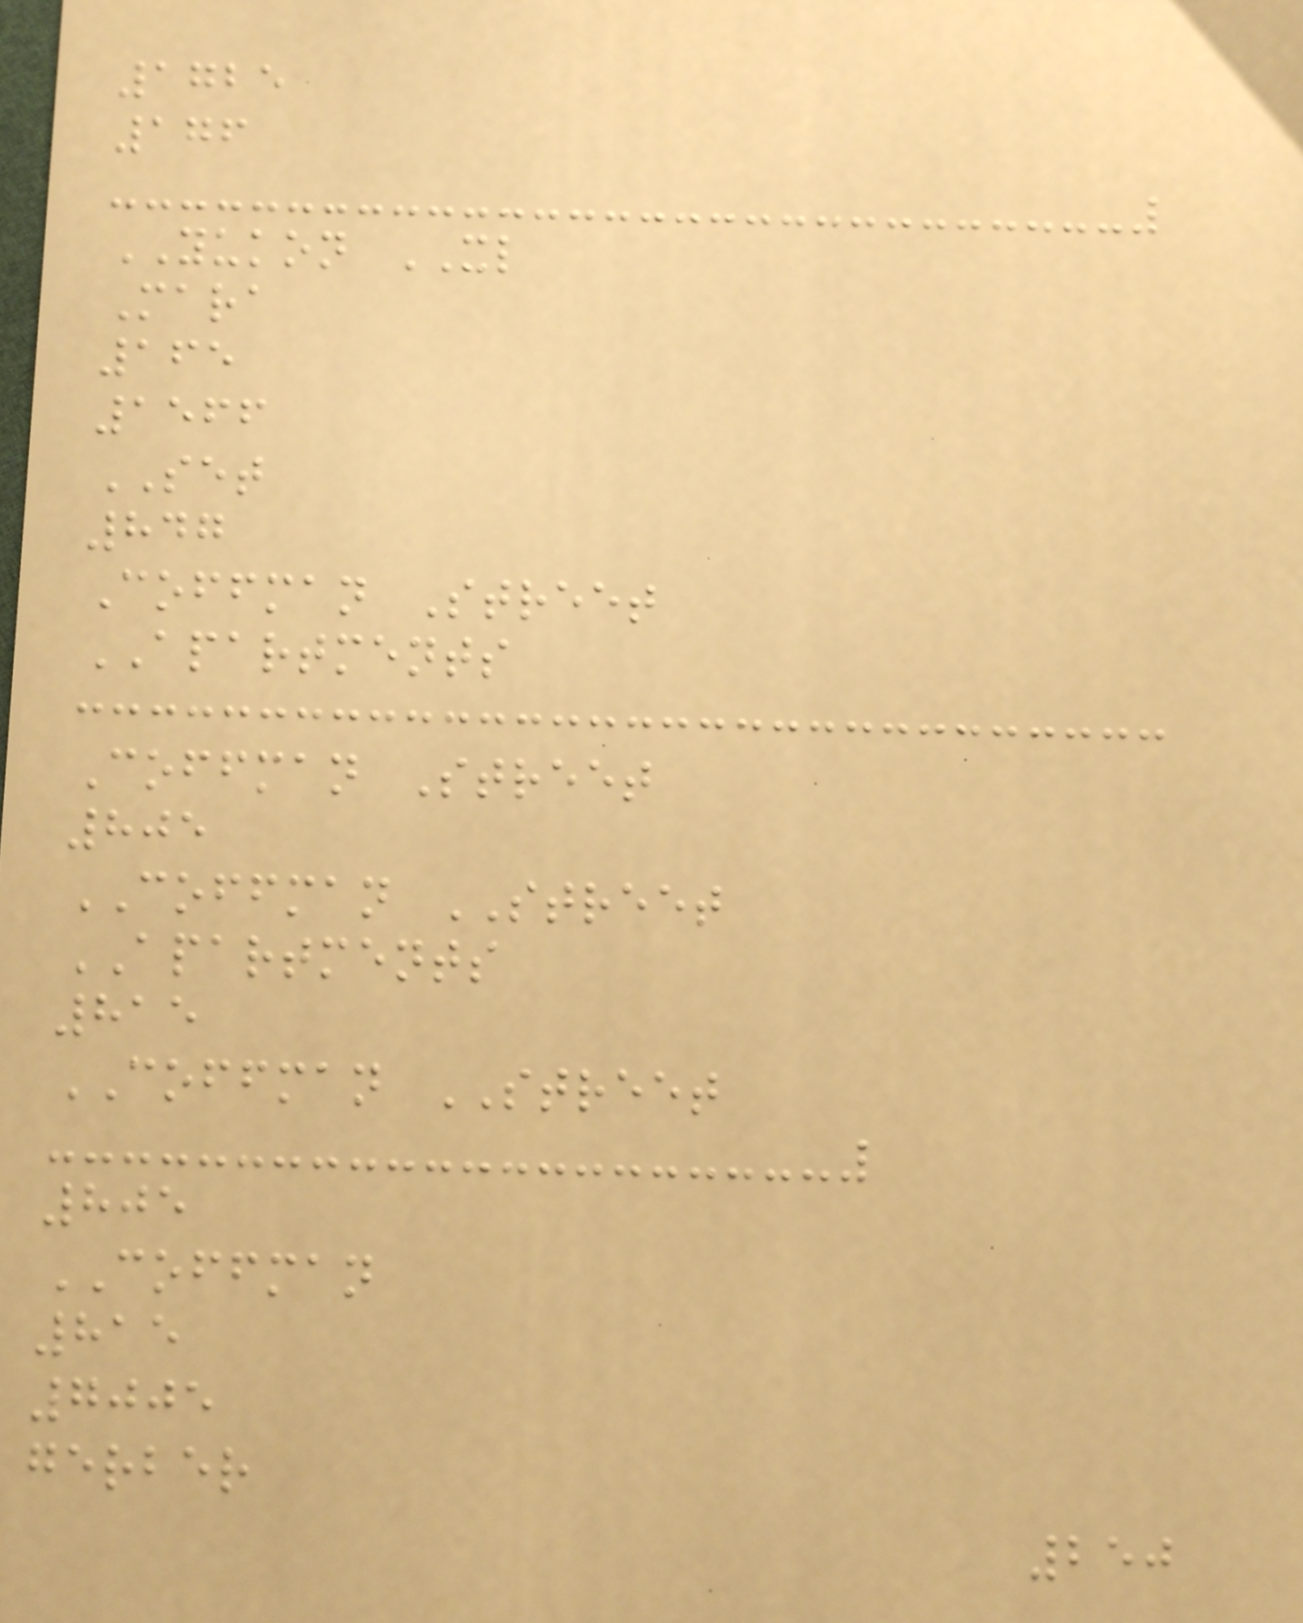1725
176
YUKON XL
Mara
165
1566
SET
847
Coffman Street
APARTMENTS
Coffman Street
805
COFFMAN STREET
APARTMENTS
815
COFFMAN STREET
805
COFFMAN
815
7005
gerber
250
